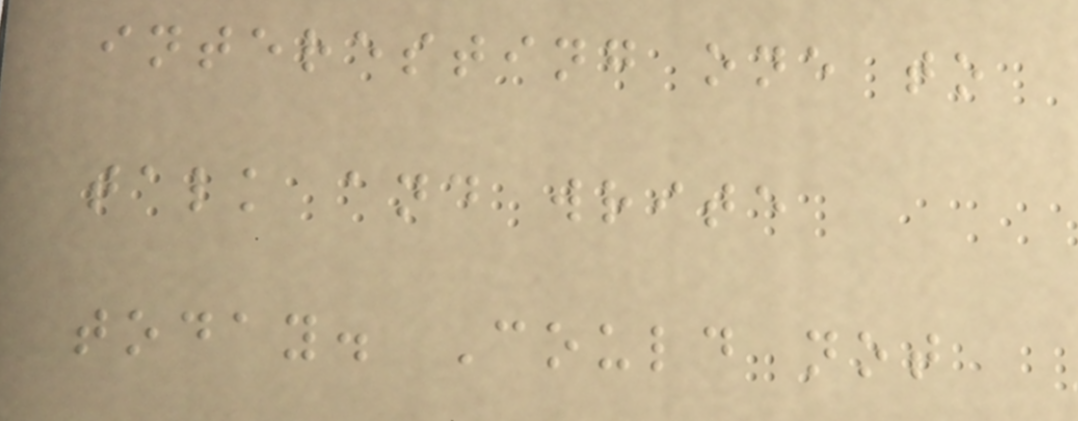interesting one to
talk and write
today. Could not
